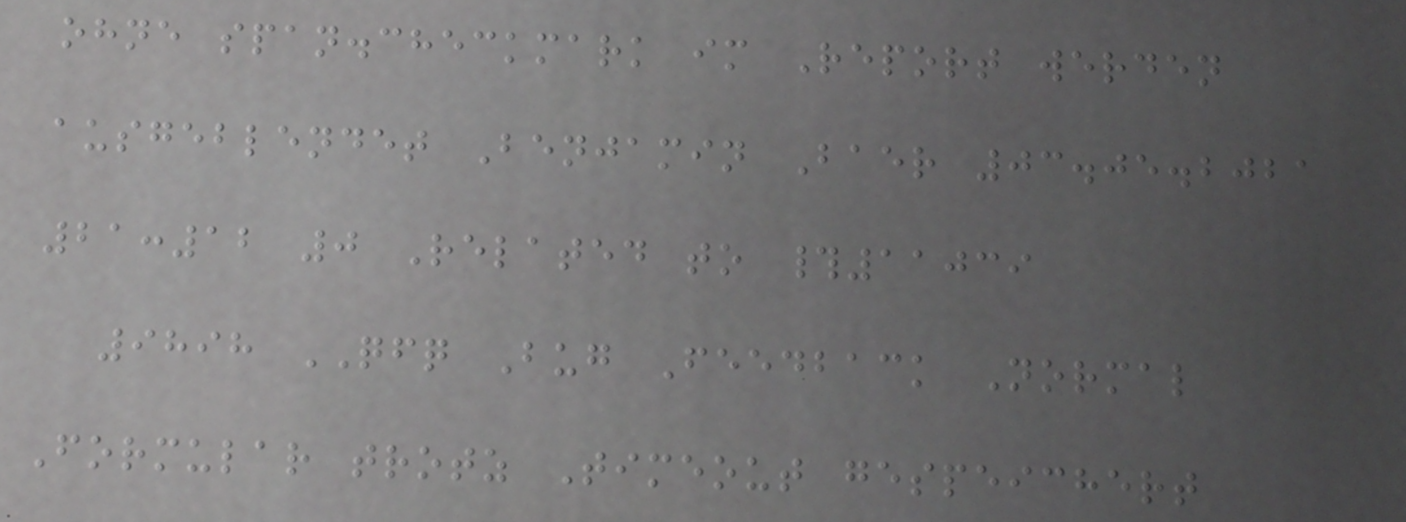ohne span.checkmark im Report werden
ausgeblendet Benjamin Baer 03.05.2021
21:12 0 Related to #11039
9898 QFQ Bug Feedback Normal
Formular trotz Timeout gespeichert
